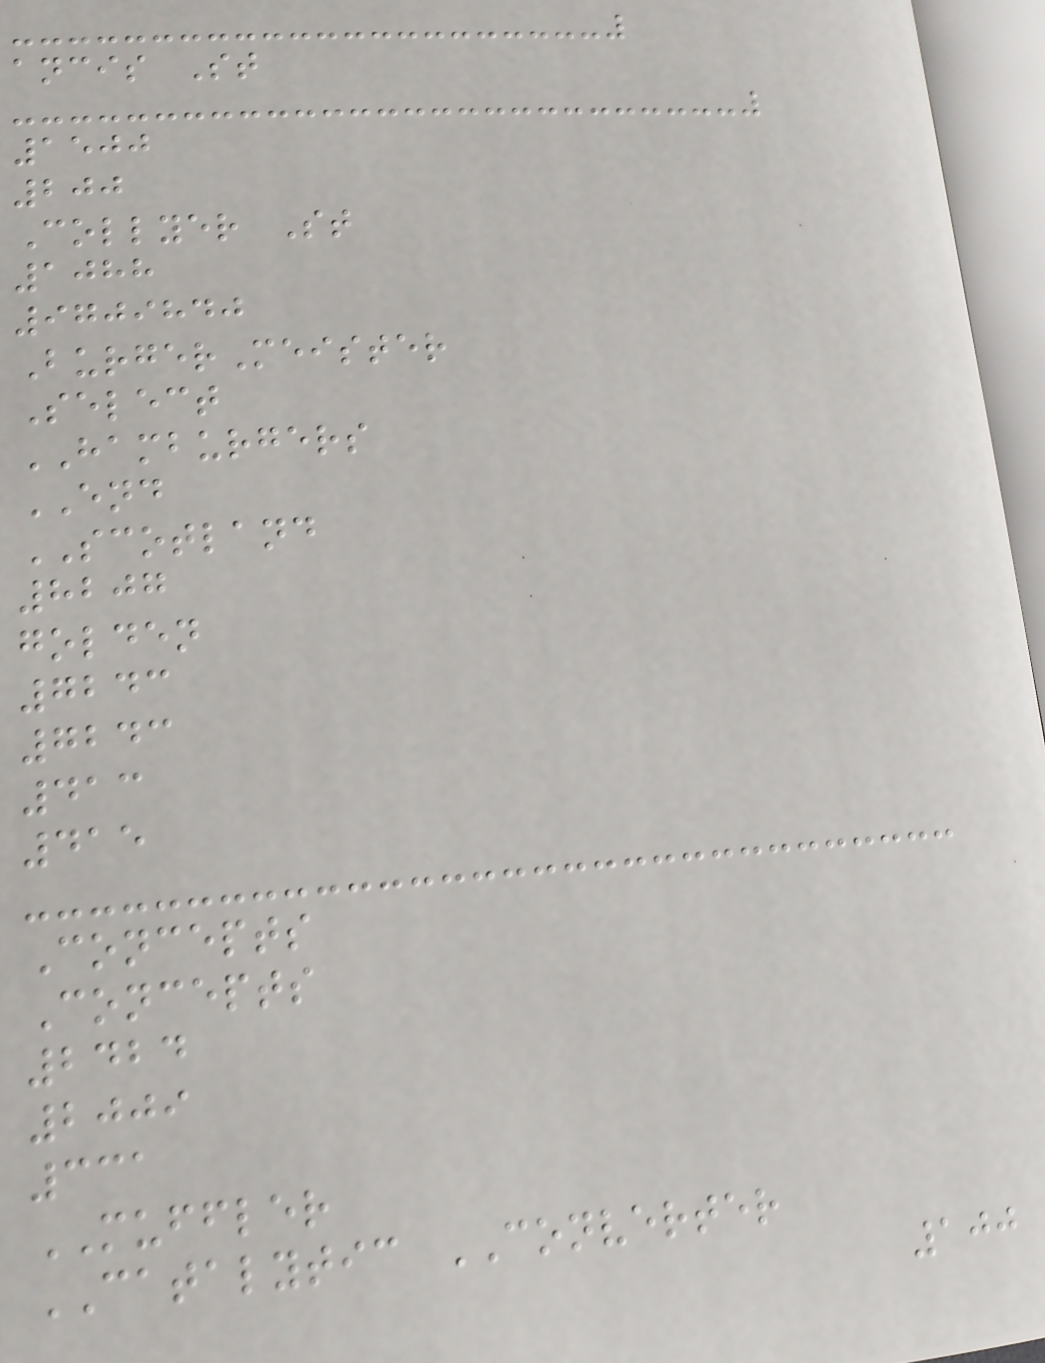ancis St
1500
200
Collyer St
1088
9709840
BurgerMeister
Select
HAMBURGERS
END
SCOTLAND
8207
golden
7243
7243
413
415
Concepts
Concepts
2424
2009
331
MUFFLER
CATALYTIC CONVERTER
100
